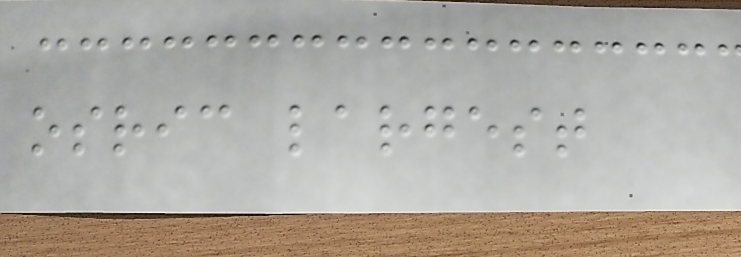osric largest
